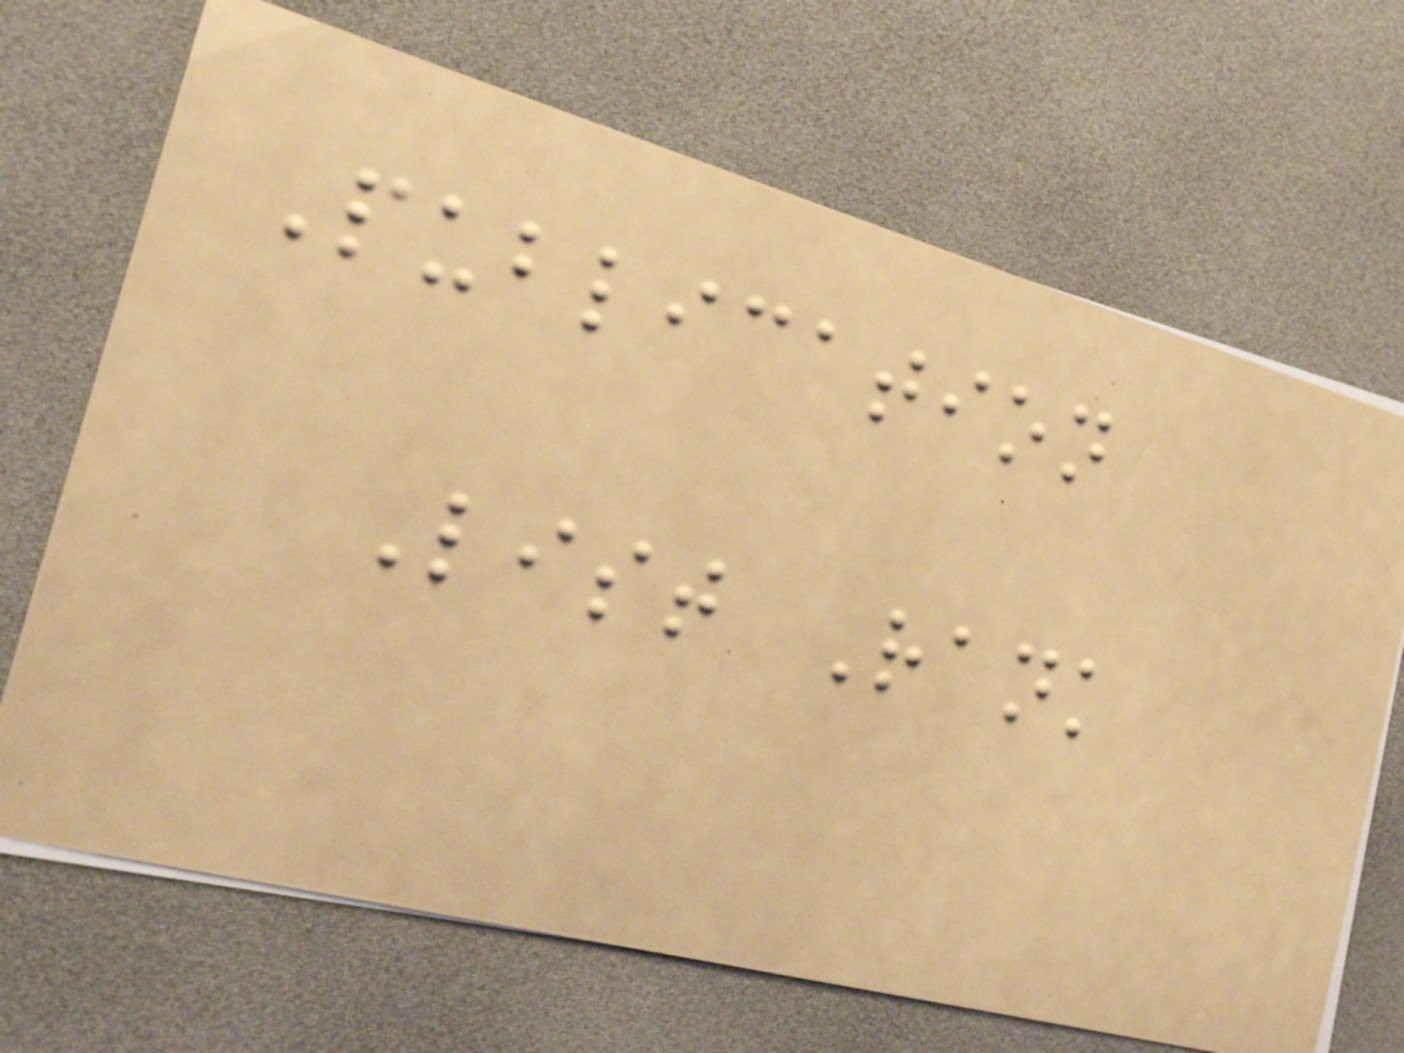Publication
List Rank
